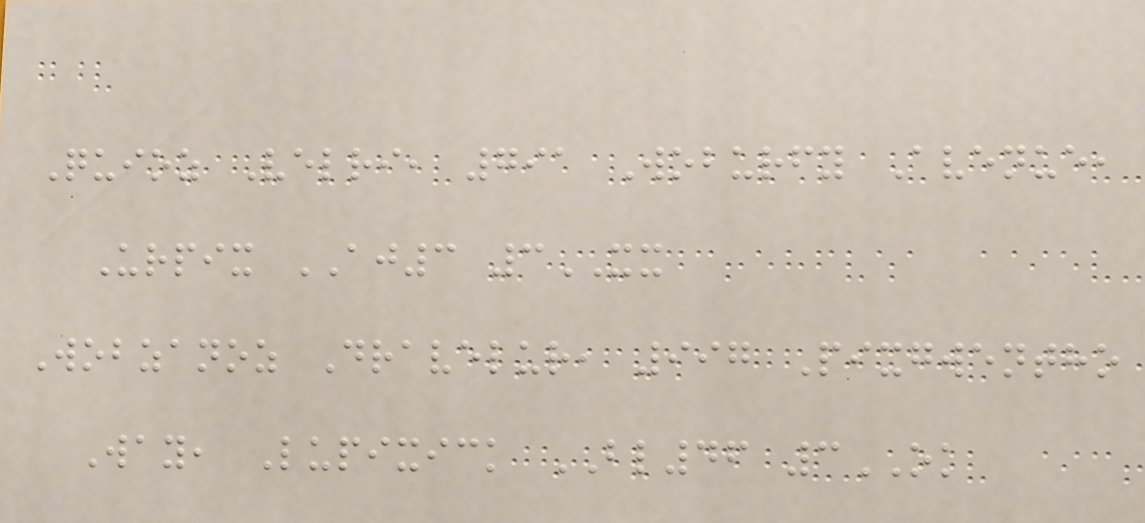Quioz Velri, 791 Woburfy Avenue,
Urpix AJ3 3XX
Wobzanoz Dravelur, 997 Pixgwentho
Way, Lupixick BL46 3OK
